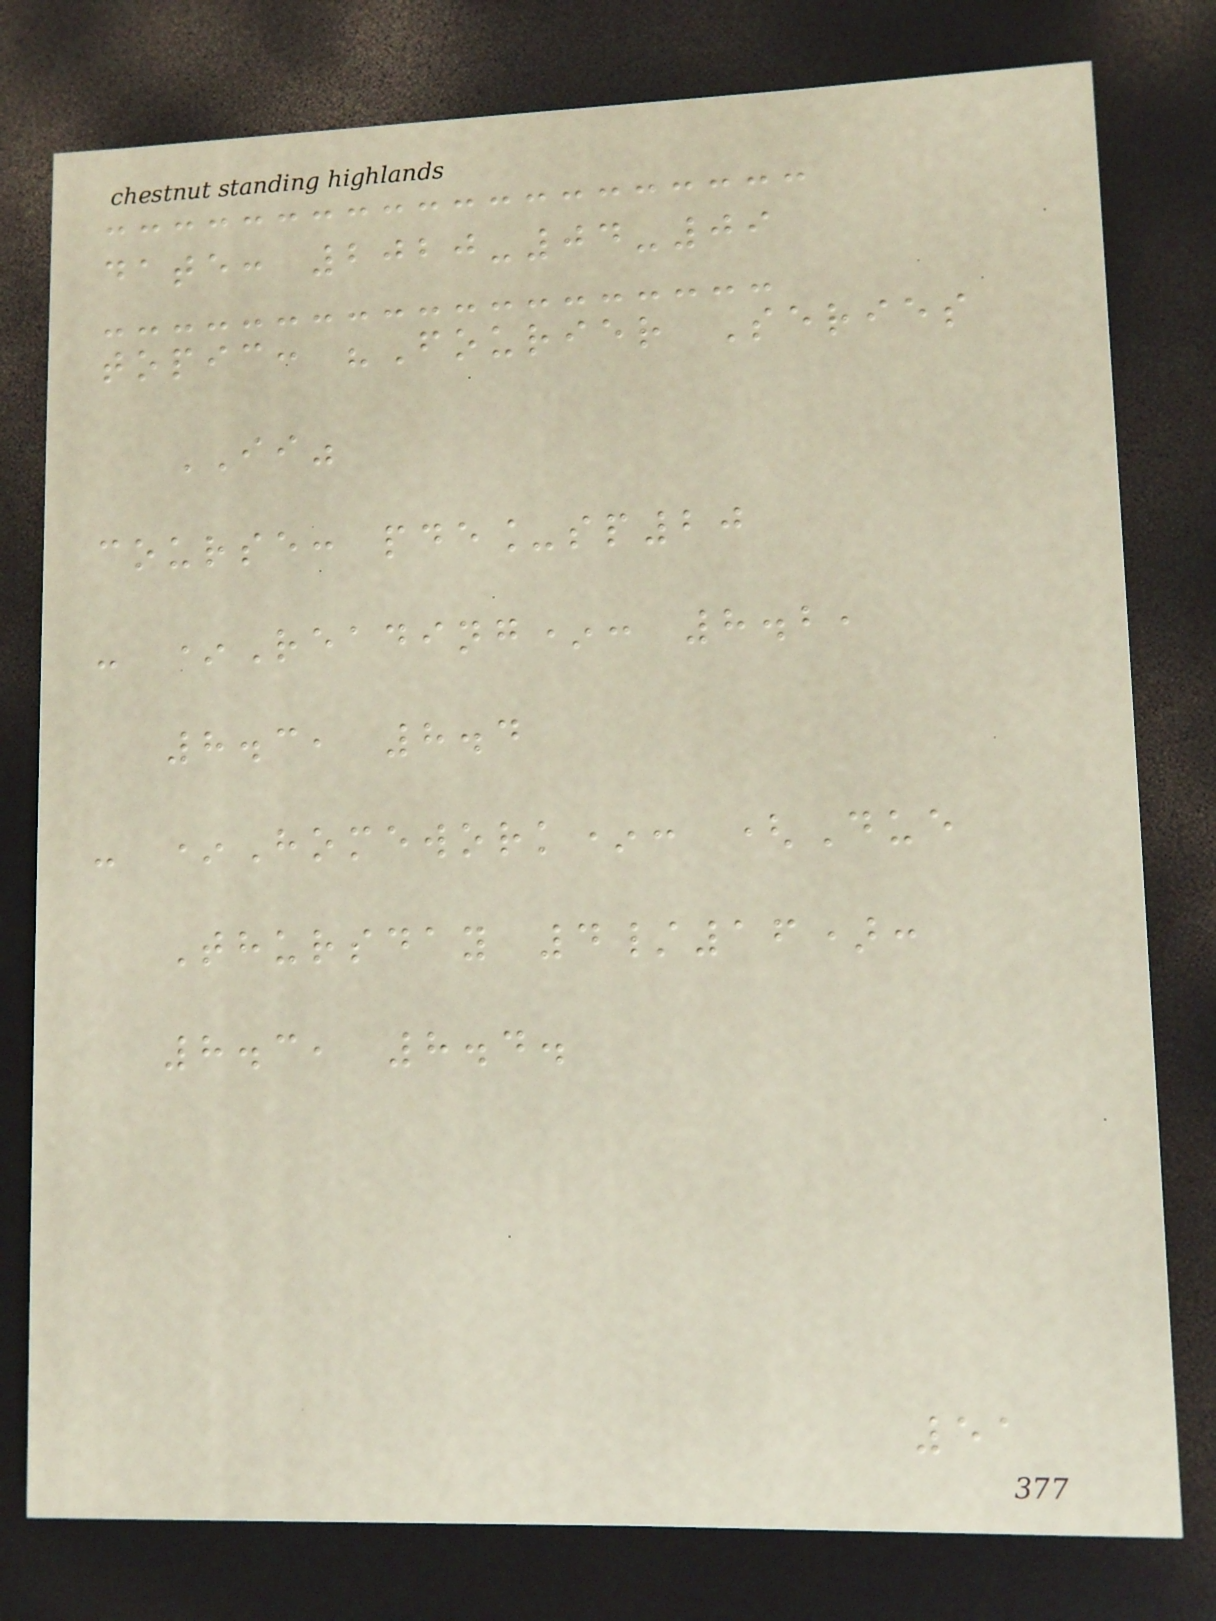date: 2020-04-09
topic: "Fourier Series
II"
course: pde_sp20
- *Reading*: 8.2,
8.3, 8.4
- *Homework*: (Due
Thursday 4/16):
8.3, 8.4.
51
